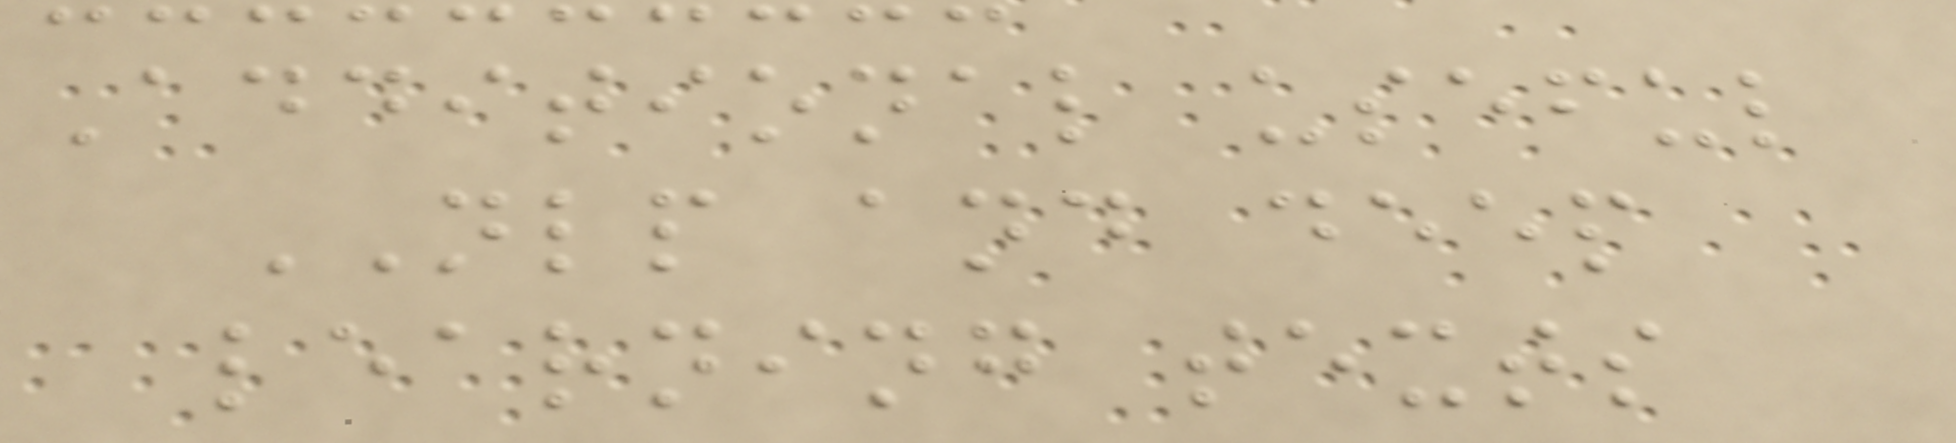Additional useful
NLP and deep
learning texts
